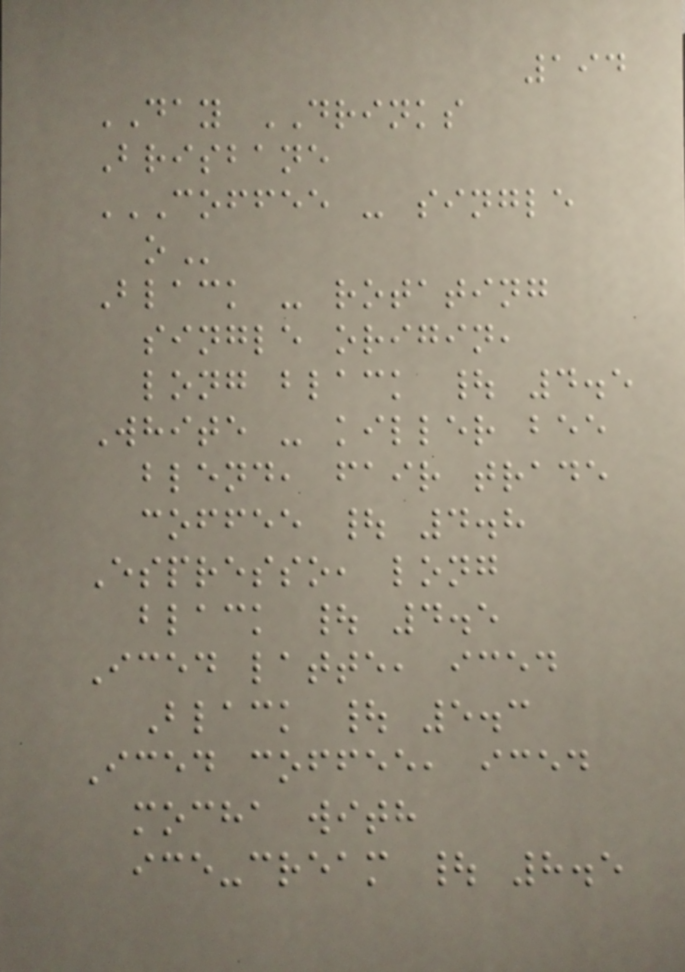194
DAY DRINKS
Brisbane
COFFEE - SINGLE
O
Black - rotating
single origin,
long black | 4.5
White - killer bee
blend, fair trade
coffee | 4.8
Espresso, long
black | 4.5
Iced latte, iced
Black | 5.3
Iced coffee, iced
mocha with
ice-cream | 8.5
